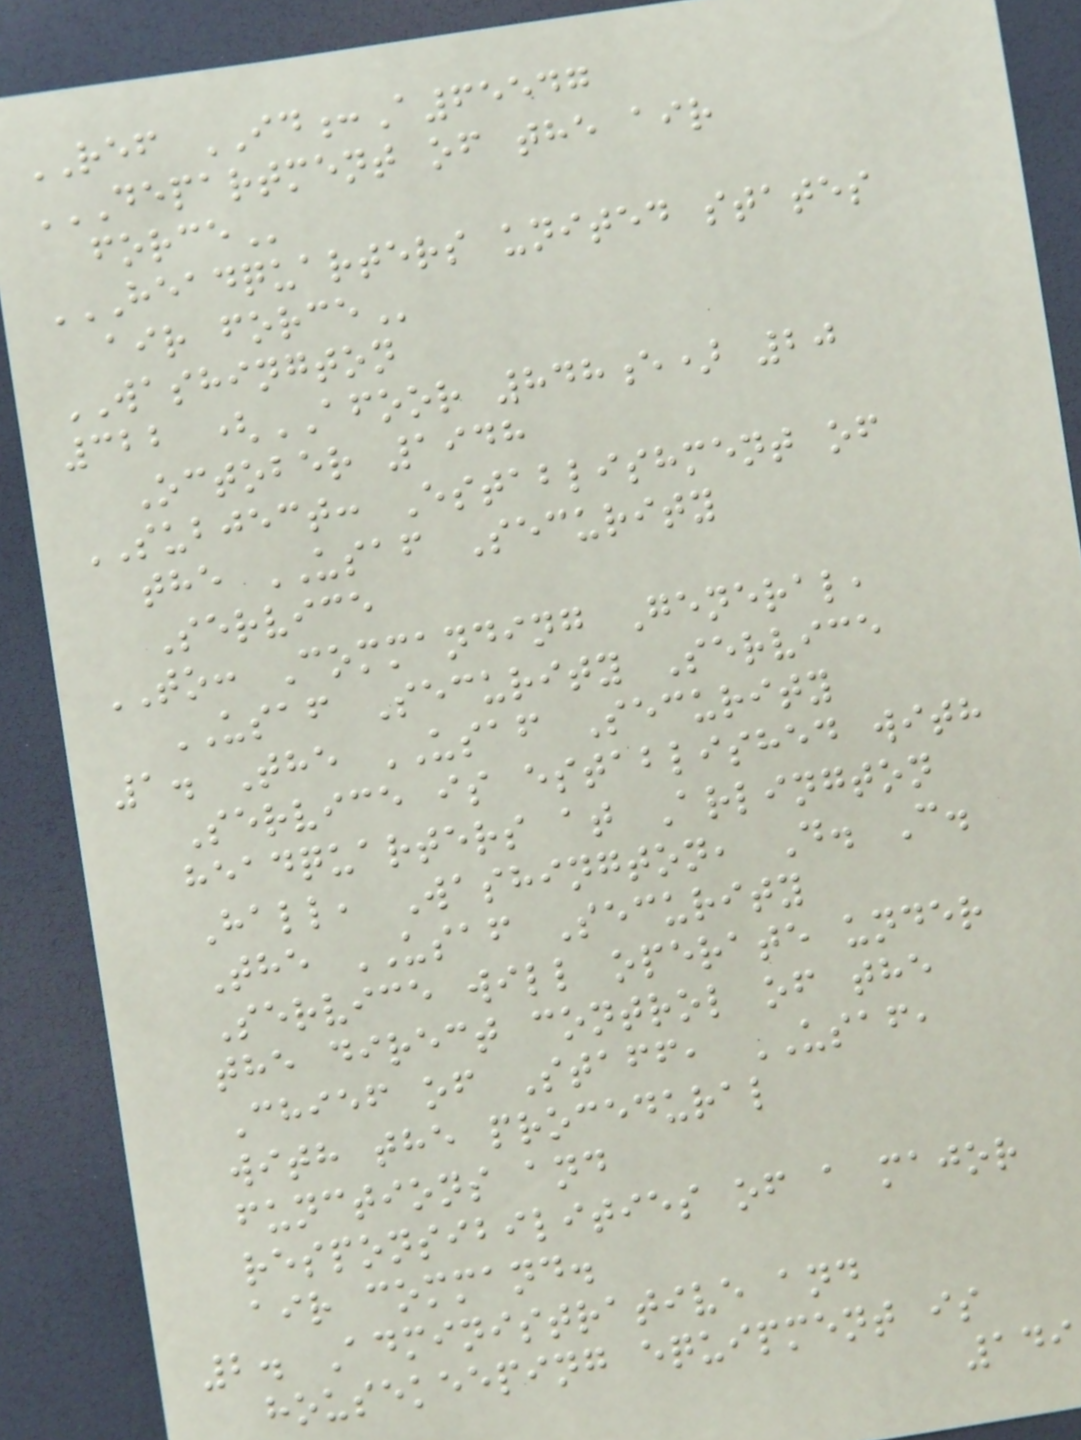REF ID:A65547
DEPARTMENT OF THE AIR
FORCE
HEADQUARTERS UNITED STATES
AIR FORCE
WASHINGTON
322 (AFOOR 848e) 20
October 1948
SUBJECT: Establishment of
the USAF Security
Service
TO: Commanding General,
USAF Security Service
1. The USAF Security
Service is established with
headquarters at Arlington
Hall, Washington, D. C.
The USAF Security
Service will operate under
the direct control of the
Chief of Staff, USAF,
with the procedural
functions and
responsibilities of a major
air command.
2. Administrative and
housekeeping equipment is
149
